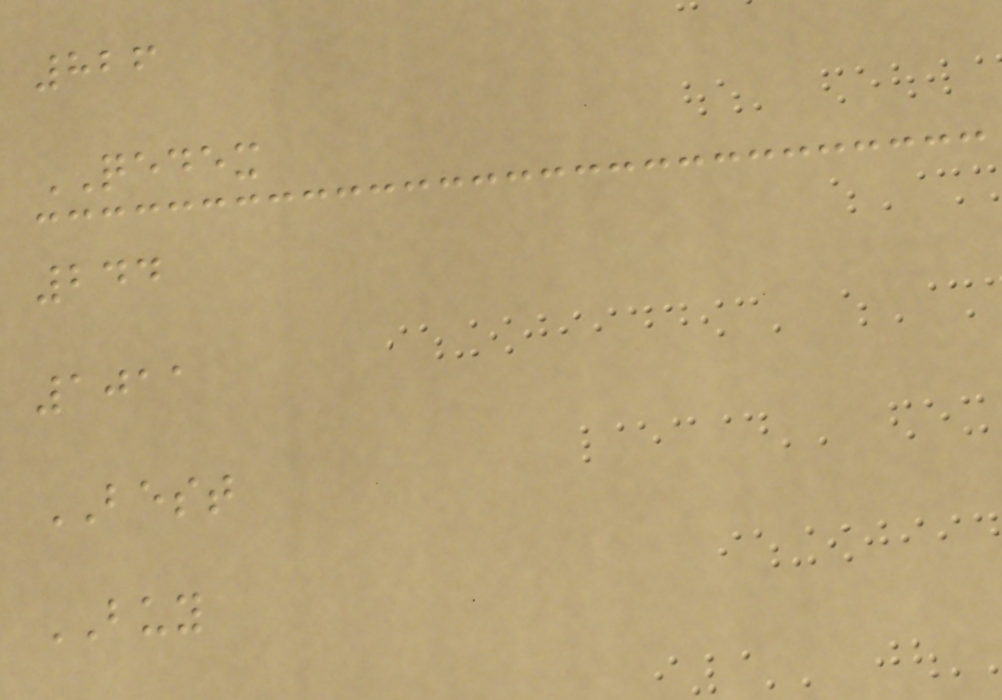826
QEDEX
244
1011
BEST
BUY
